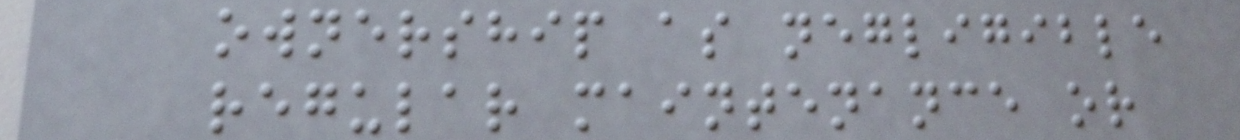ownership as negligible
regular maintenance or
